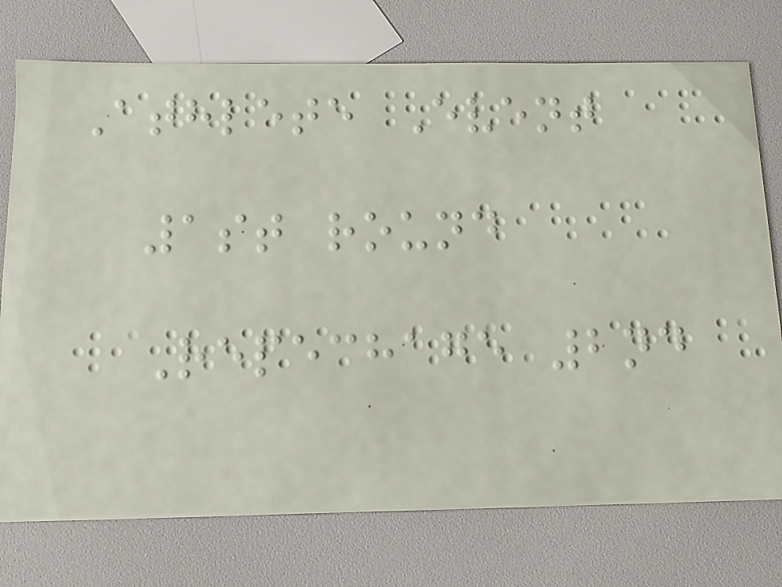Athlete Event
1st round
Repechage 2nd
